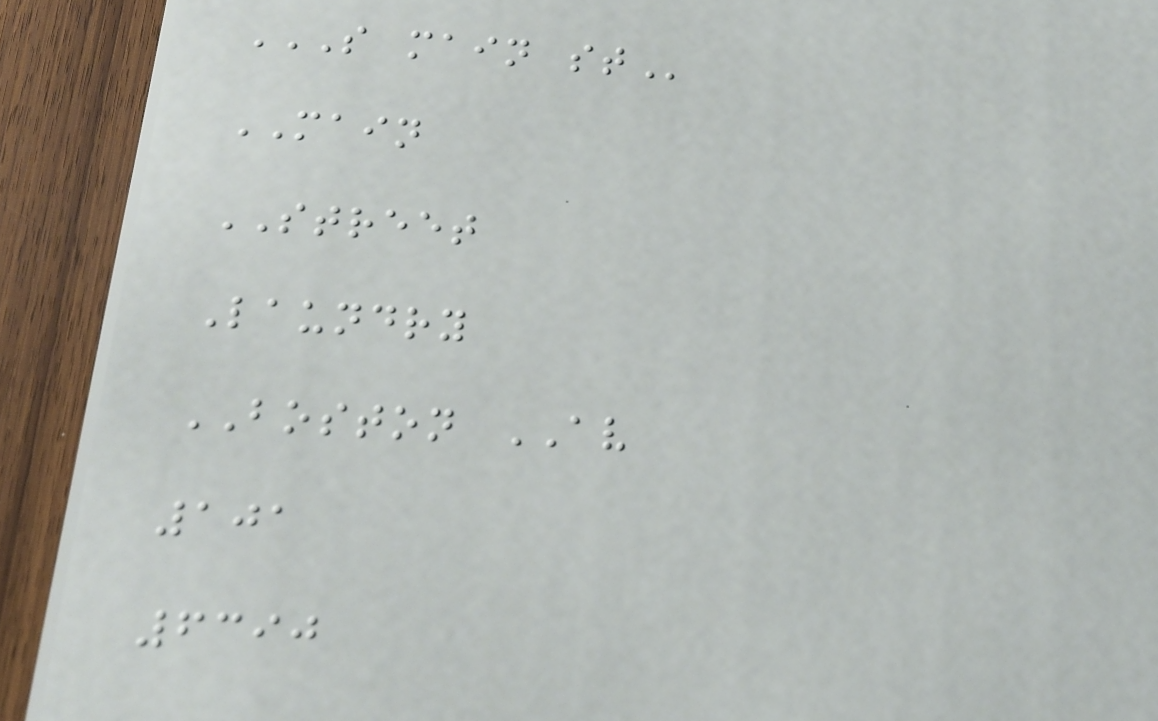S MAIN ST
MAIN
STREET
Laundry
BOSTON AV
101
6390
